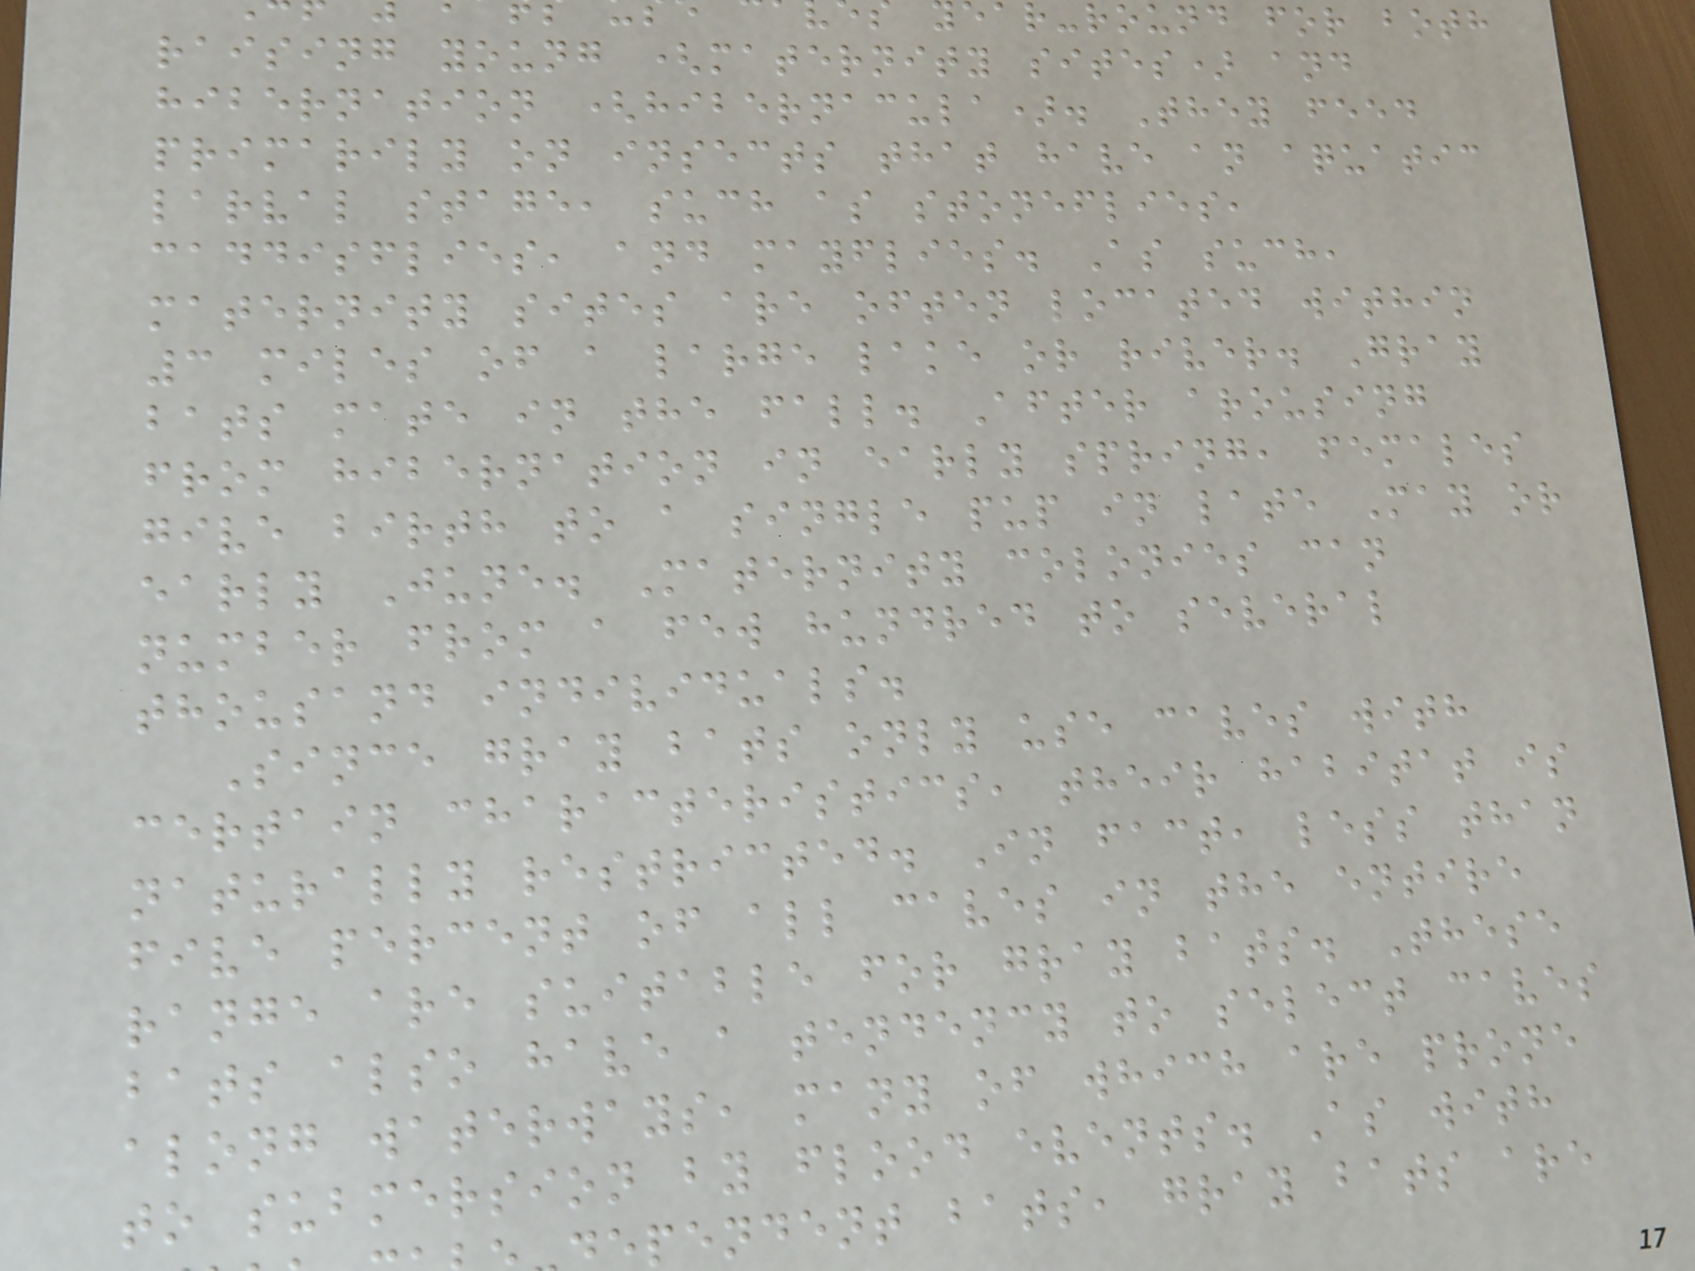ar-round for both
raising young (maternity sites) and
hibernation (hibernacula). They feed
primarily on insects that have an aquatic
larval stage, such as stoneflies,
caddisflies, and mayflies. As such,
maternity sites are often located within
3 miles of a large lake or river. Gray
bats mate in the fall. After arousing
from hibernation in early spring, females
give birth to a single pup in late May or
early June. Maternity colonies can
number from a few hundred to several
thousand individuals.
Since gray bats only use caves with
certain characteristics, their habitat is
naturally restricted. In fact, less than
five percent of all caves in the entire
range are suitable for gray bats. These
bats also have a tendency to select caves
along waterways, many of which are prone
to submersion by flood events. As with
ependent bats, gray bats are
